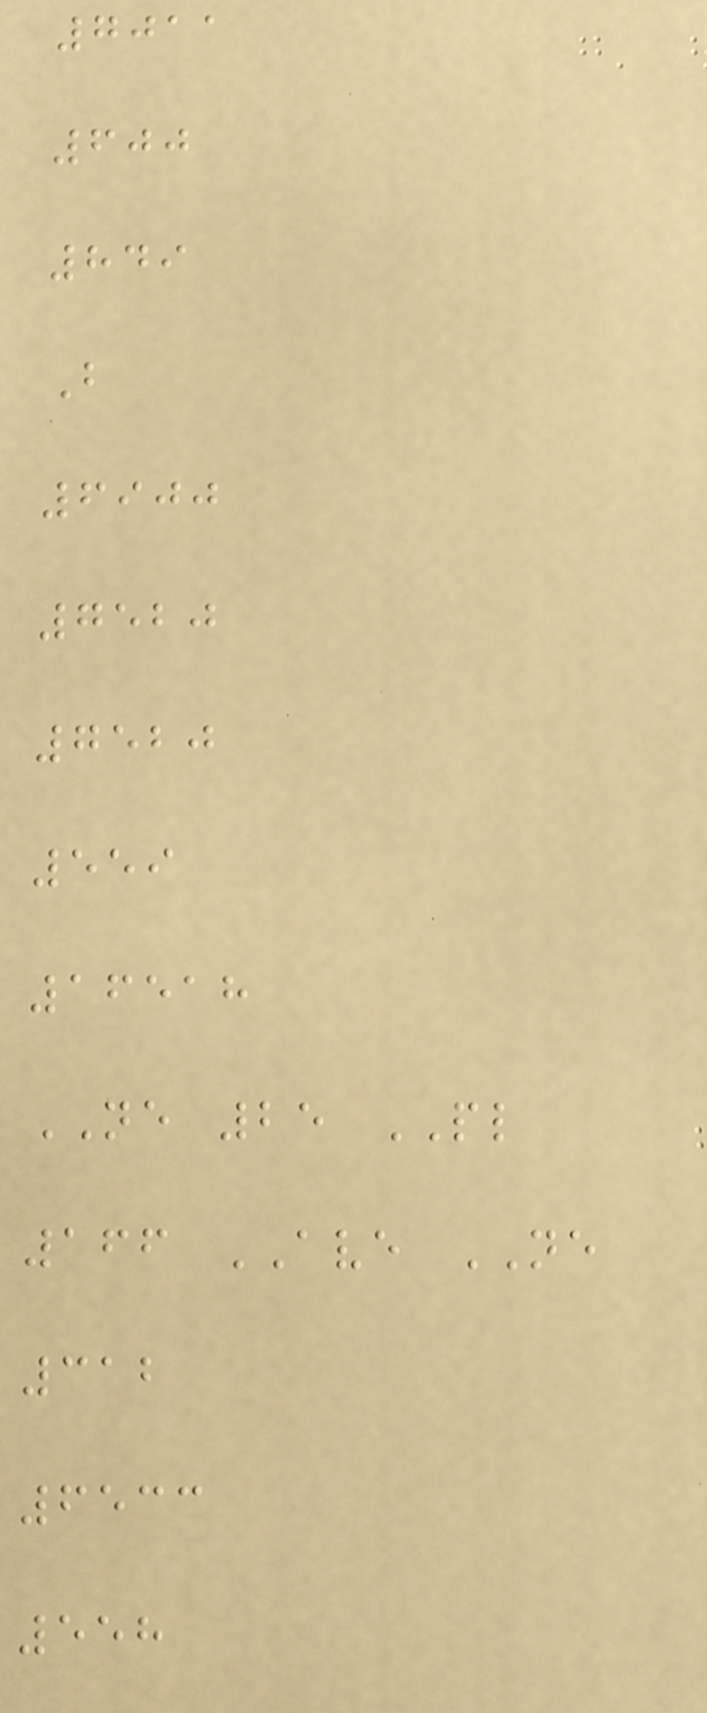7011
600
849
B
6900
7520
7520
559
16518
NE 25 PL
166 AVE NE
312
6533
558
